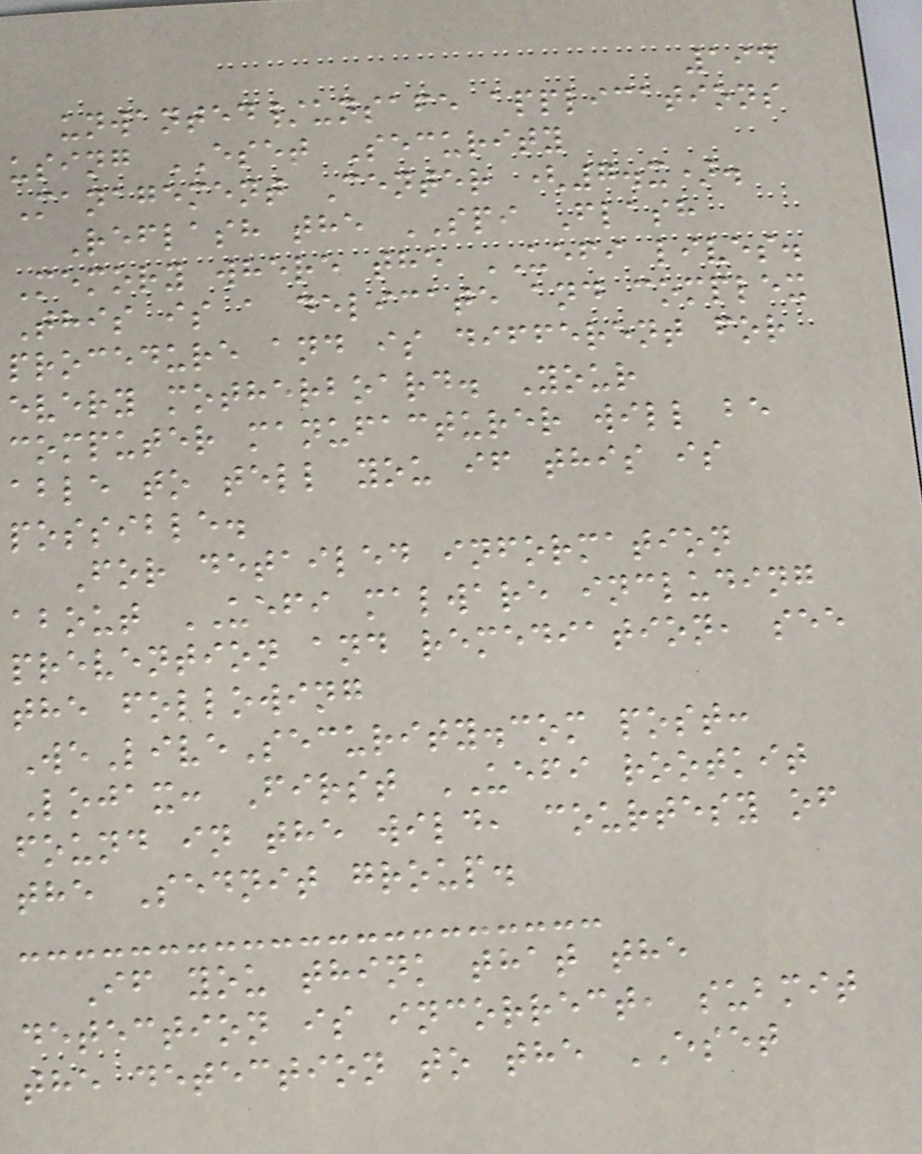194
unwanted/unsafe applications
using ESET Security
Management Center (7.x).
Reflash the SPI Flash
Memory where the UEFI lives.
This is a delicate and complex
procedure and is different for
every motherboard. Your
computer manufacturer will be
able to tell you if this is
possible.
For detailed information
about UEFI malware including
prevention and remediation, see
the following
WeLiveSecurity.com post:
Lojax: First UEFI rootkit
found in the wild, courtesy of
the Sednit group.
If you think that the
detection is incorrect, submit
the detection to the ESET
